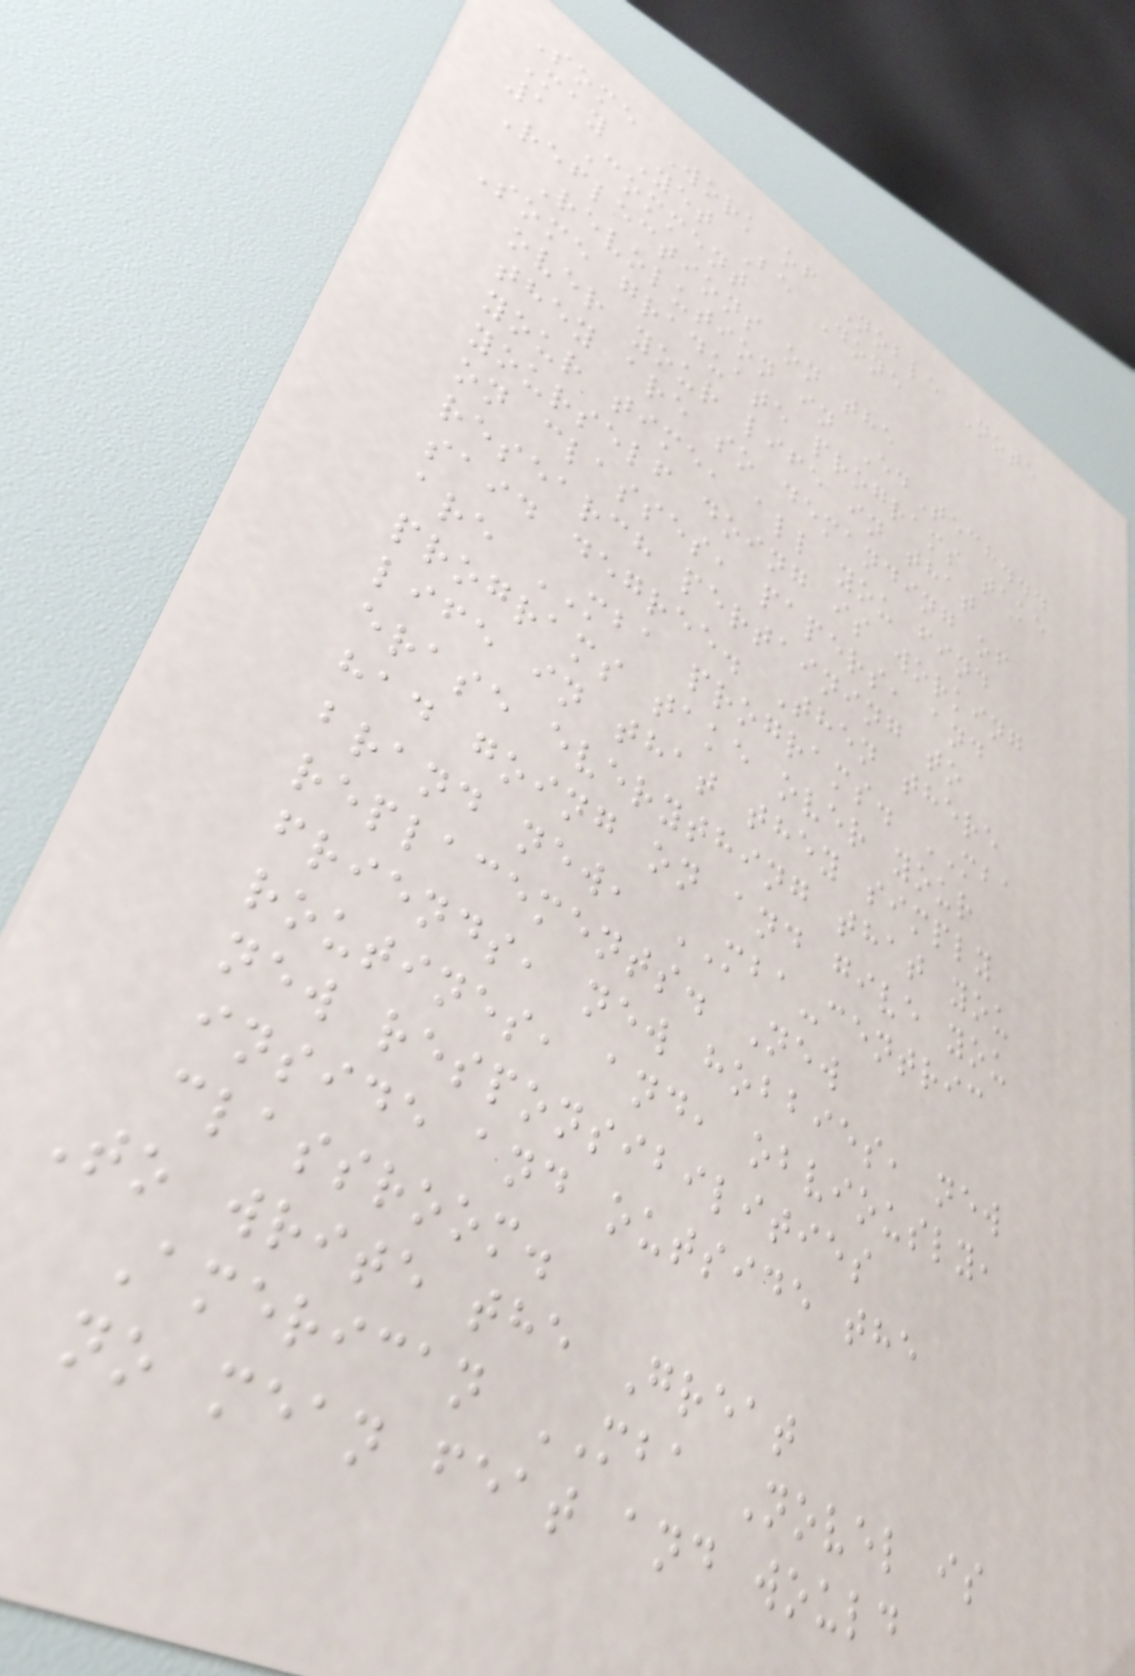Some Work of Noble Note
May Yet Be Done
1 Comment
Reflections on the
Revolution in EdTech...
Some graduate programs take
over your life in that
they are so demanding of
your time, all you find
yourself doing is working
on classes, papers, and
research pertaining to
said degree. Then there
are MBA programs. MBA
programs take over your
life in that they simply
erase everything that you
had going on and give you
brand new, MBA-centric
replacements. New
friends, new hobbies, new
routines, and, obviously,
new responsibilities
inside and outside the
classroom.
To write the Great
American MBA Novel is
no mean feat and would
